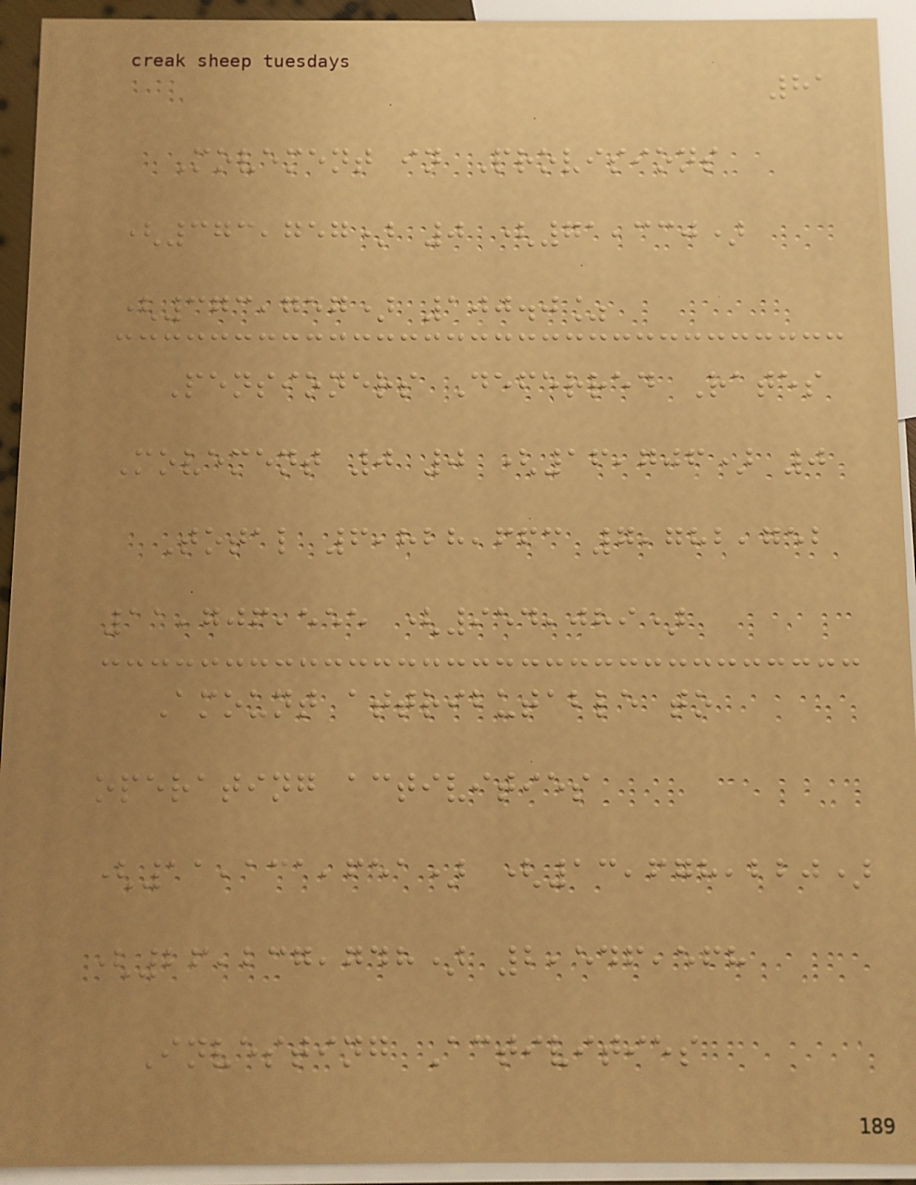81
Movement in Provisions
(373,757) 0 (71,330)
(373,757) 100.0%
Pensioners Deferred Rates
Movement 0 0 (16,706) 0
Total 6,828,663 7,782,752
11,706,555 (954,089)
Amount attributable to
operating activities
(11,131,651) (13,678,220)
(26,237,748) 2,546,568
Investing Activities
